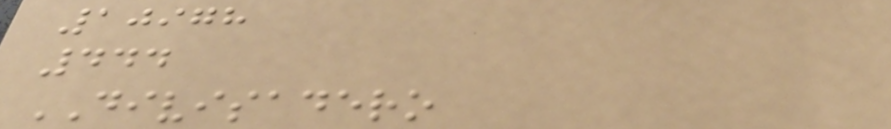10978
444
DIVISADERO
